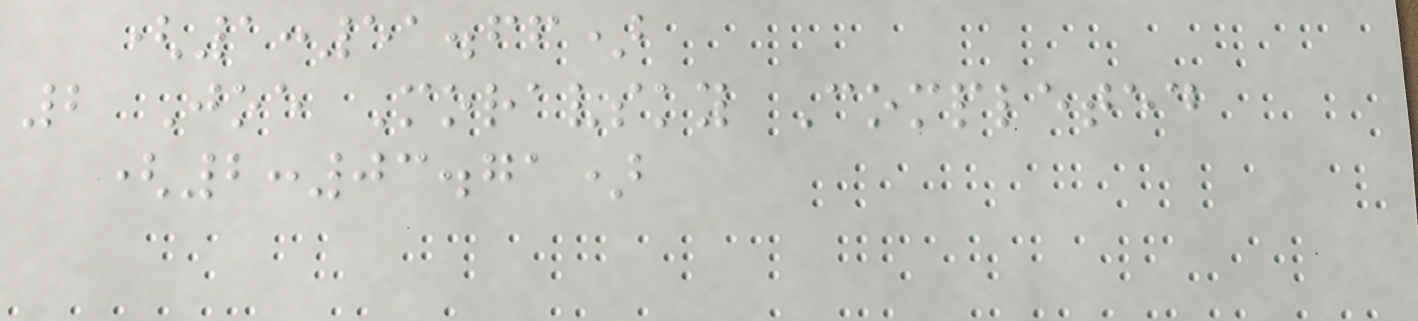(1:51.66)
2 Joe Moravsky Completed
(2:03.71)
